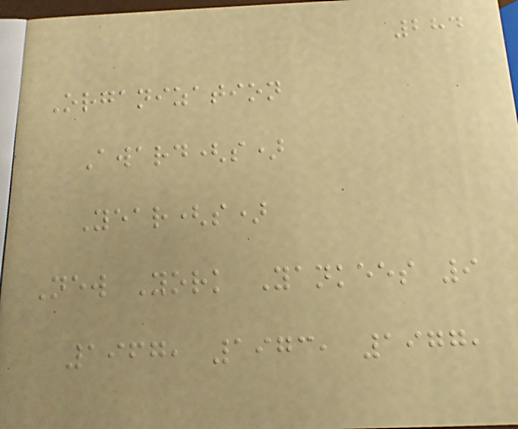284
Organization
Award(s)
Year(s)
New York Yankees 9
1967, 1973, 1977,
